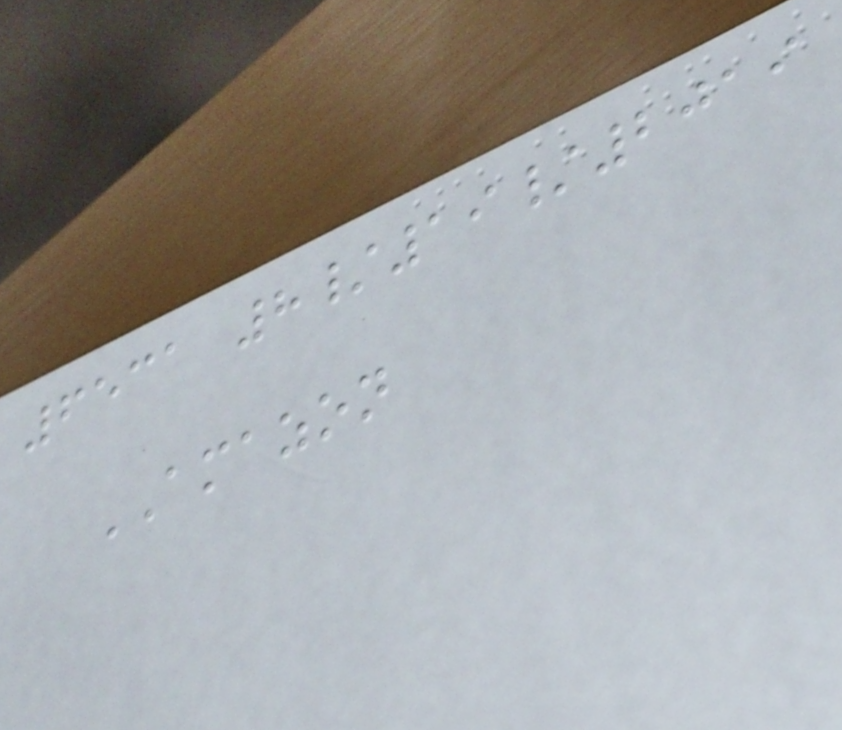6531 8/19/2019
AMAZON
